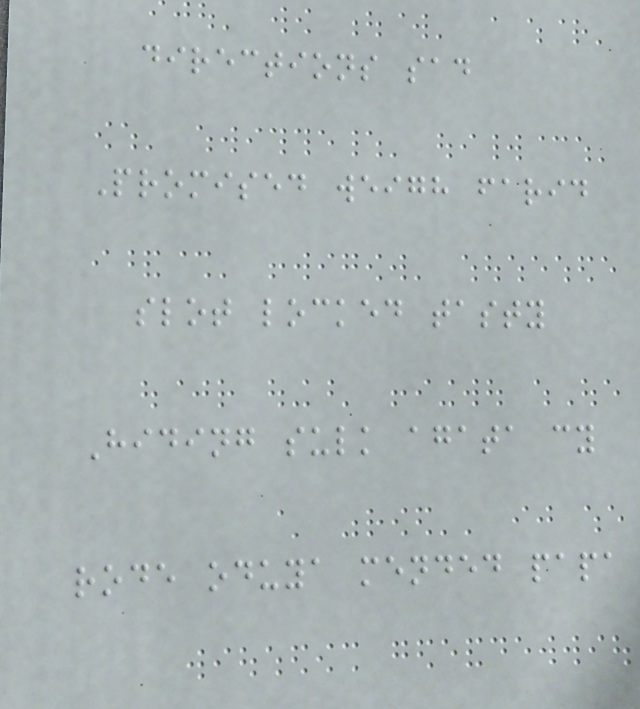directions sad
Promised weigh farid
slot locked tasty
Hiding sulk agata cy
rode oduya mended papa
